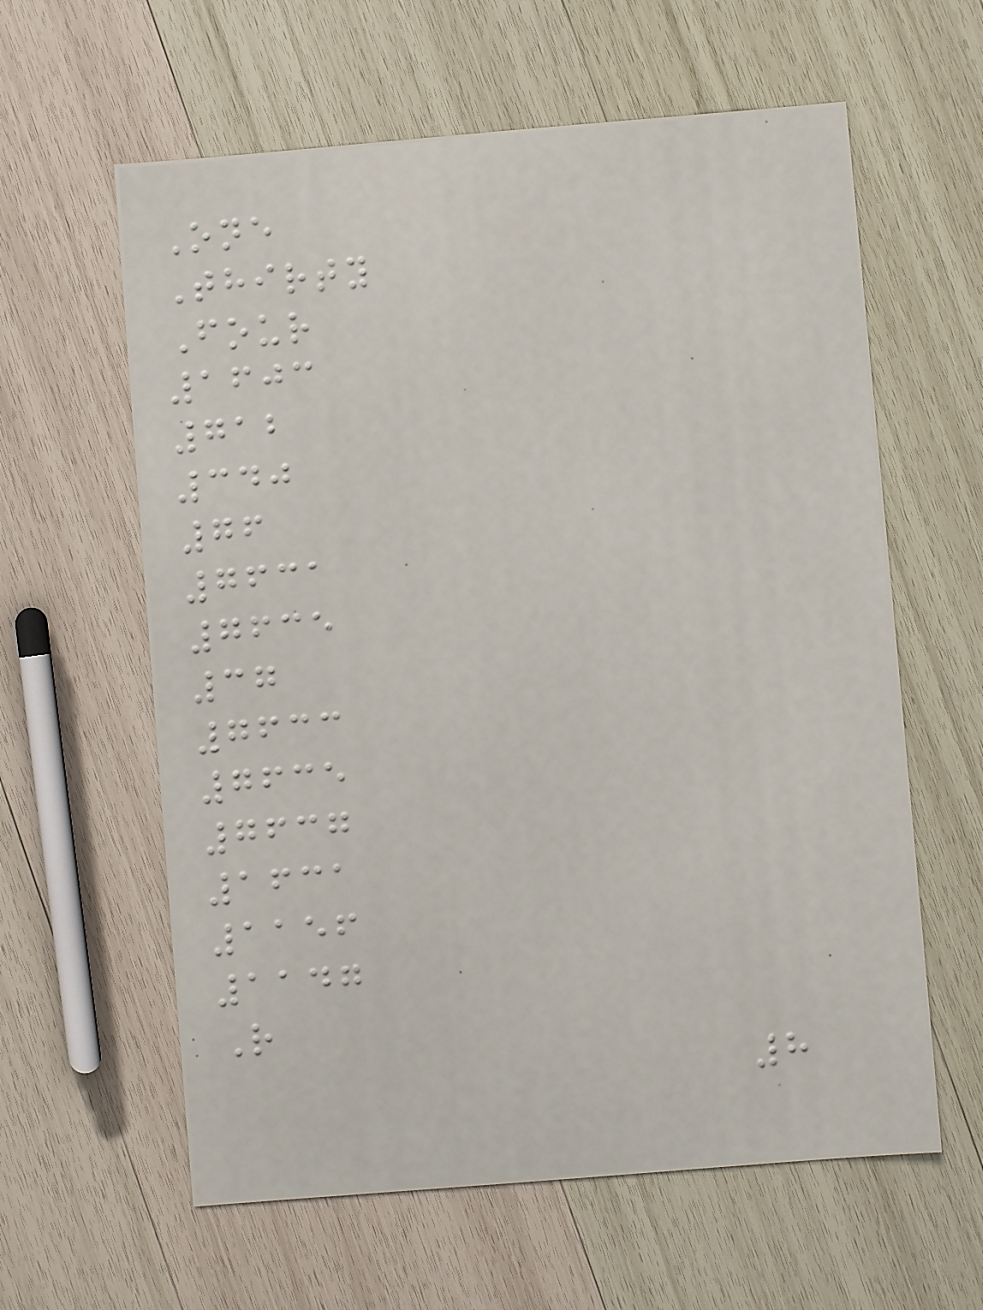One
Thirty
Four
1603
712
340
76
7631
7635
37
7633
7635
7637
1631
1156
1147
R
8
